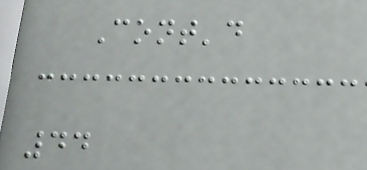Cont'd
44
